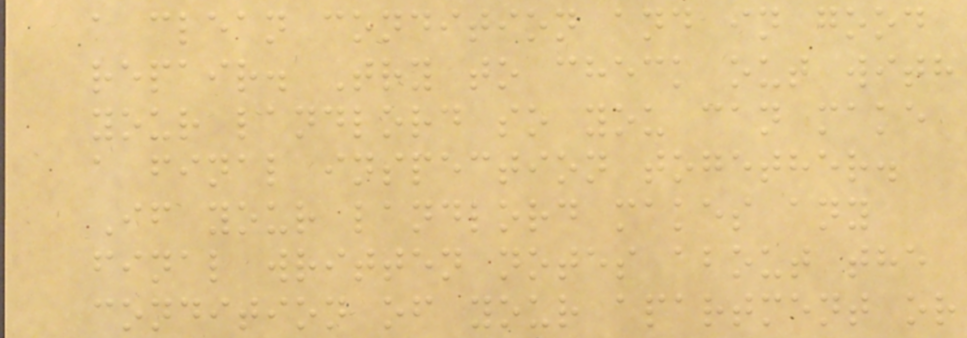a clean condition and in good
repair. Try to check out with
your landlord so you can make
a final inspection together.
If your landlord makes any
final written notes about the
condition of your apartment or
